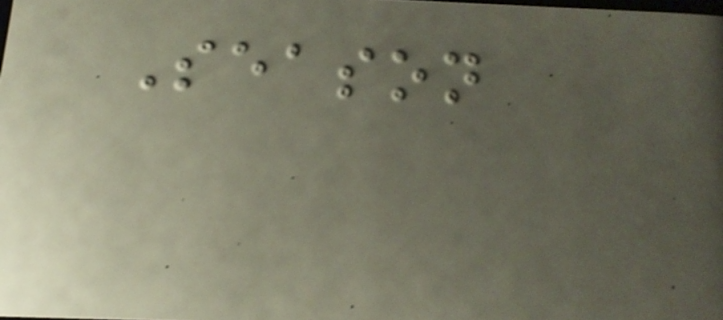Season
